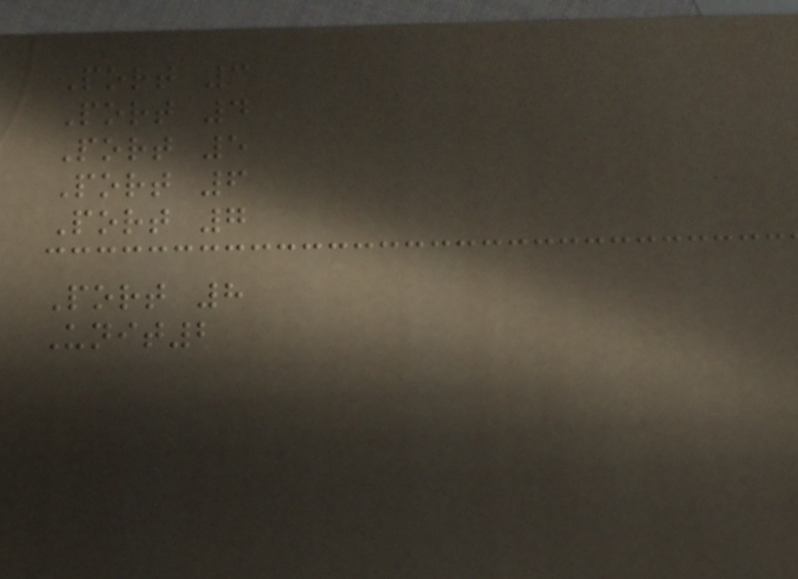Port 3
Port 4
Port 5
Port 6
Port 7
Port 8
Unit2
